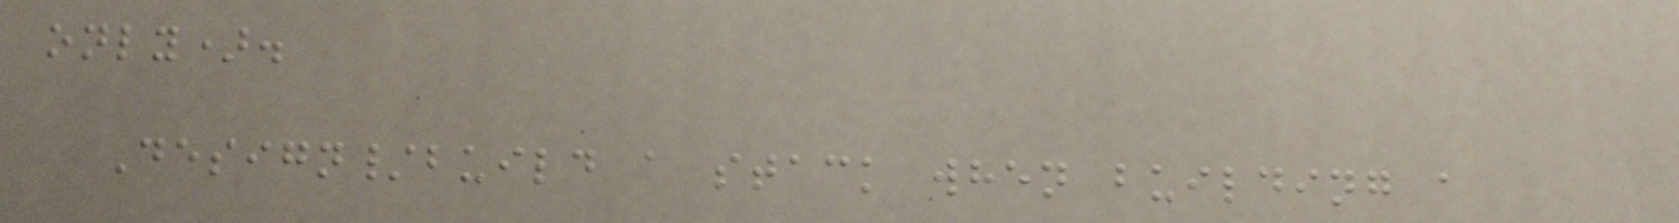only).
Design/build a stack when building a
